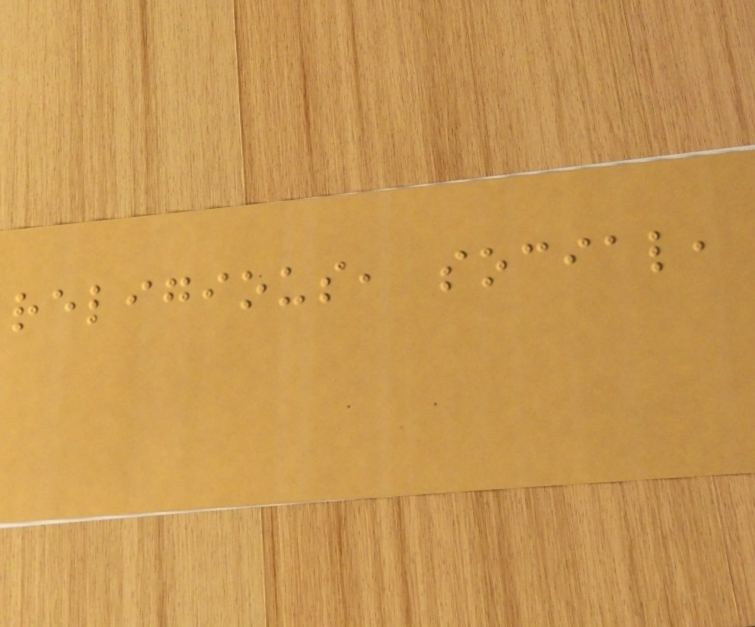religious, social,
